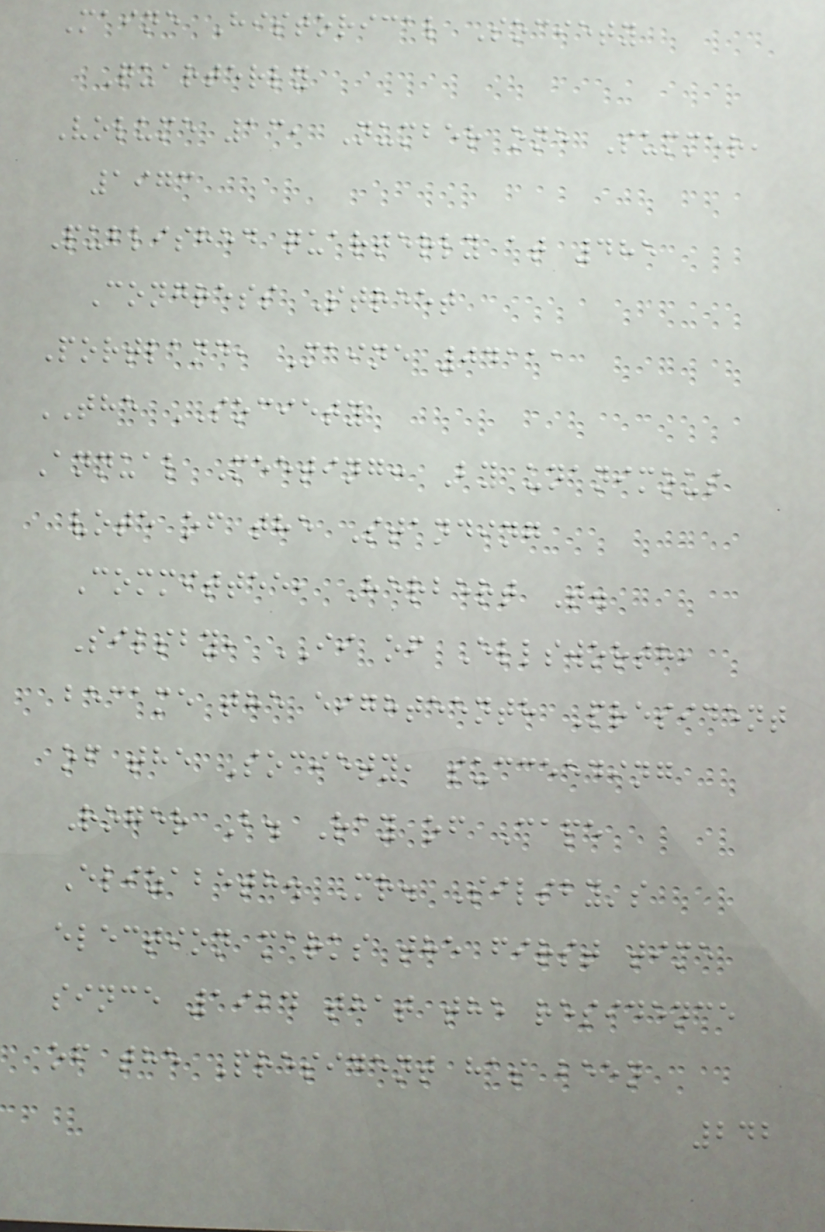Maine Historical Society
Quarterly
Volume 13, Number one Summer,
1973
Published quarterly at 485
Congress Street
Portland, Maine 04111
THE SOCIETY
Annual Meeting: By unanimous
vote of the Standing
Committee, Herbert T.
Silsby, II of Ellsworth,
became the eighteenth President
of the Society, succeeding
Roger B. Ray of Cape
Elizabeth. Mr. Silsby's
election marks the first time
since 1924 that the residence
of the President has been
242
